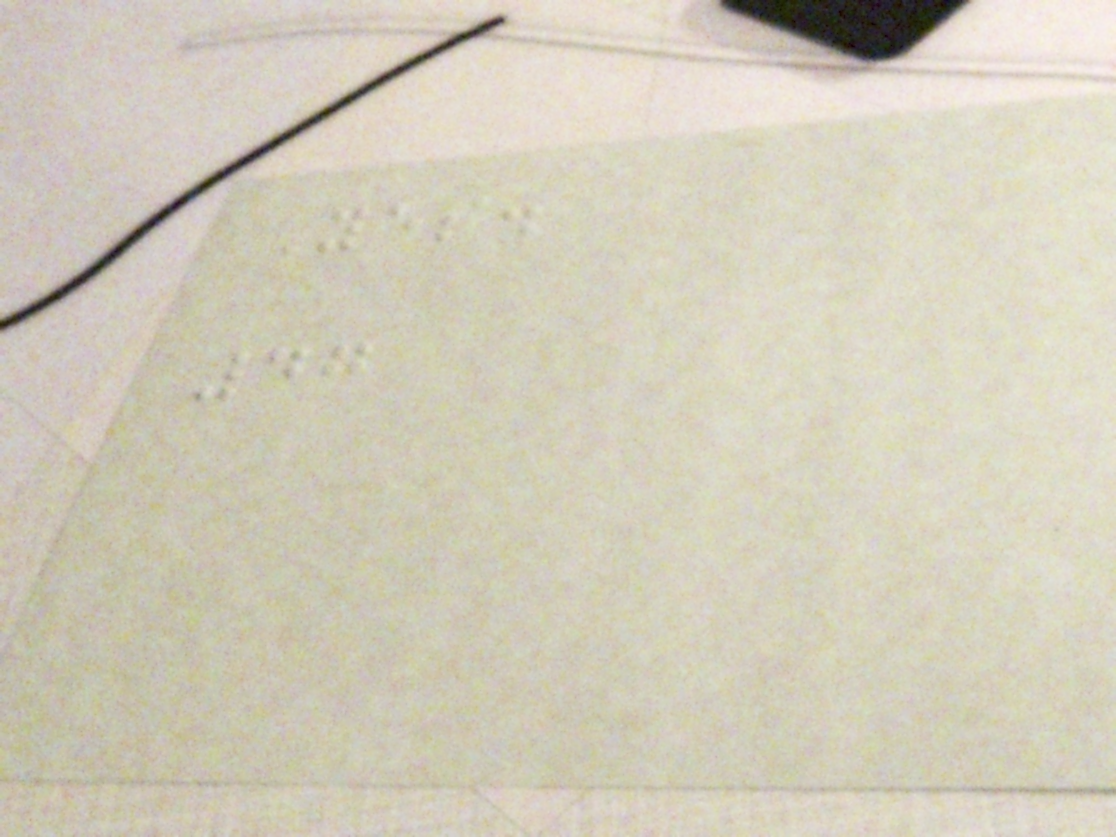Yes.
47
